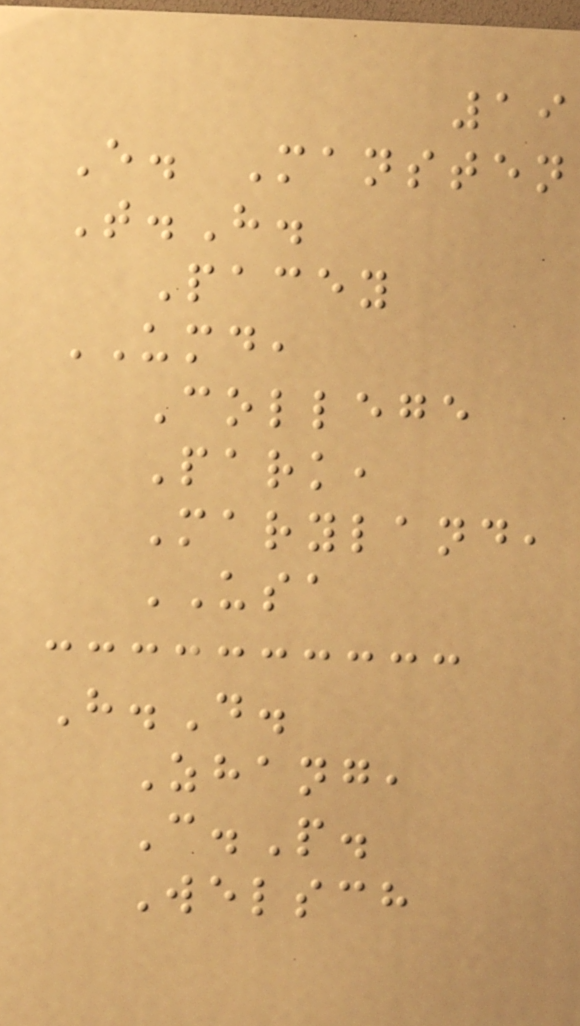19
E. Mansten
T.H.
Pacey
UMD,
College
Park,
Maryland,
USA
H.D.
Zhang,
C.P.
Welsch
